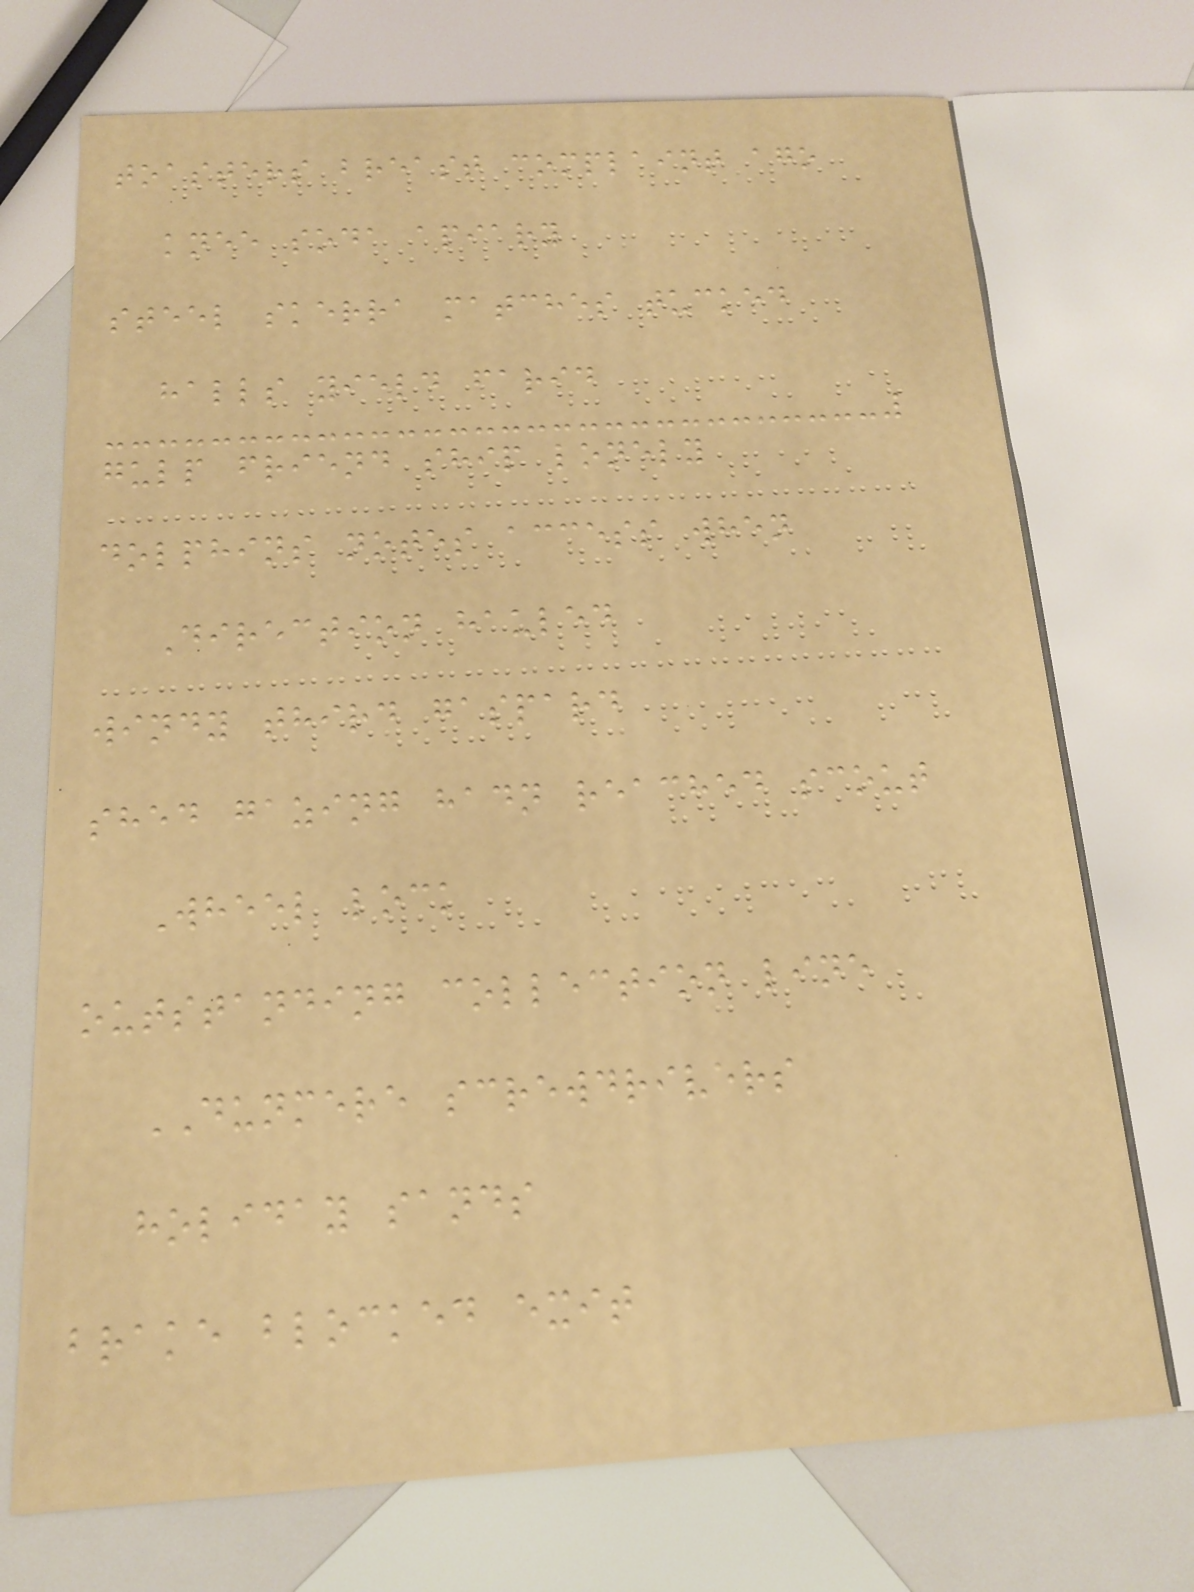toasters breast complaint ago
knee soda apiary
steel skerra matches tucked
halls yield farid
gulp friend ship lonely
dolphins notes access when
Direction hauled
windy third gaspard
shed gazing hadn reached scout
Wheel lock
outstanding collection line
DUNMERE screwdrivers
holiday sands
brake blocked exit
